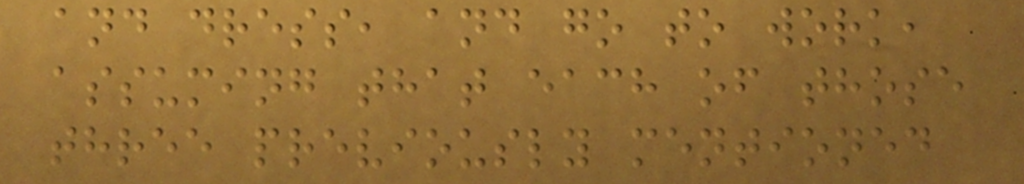and dress, and go to work,
assuming that each of those
three previously mentioned
